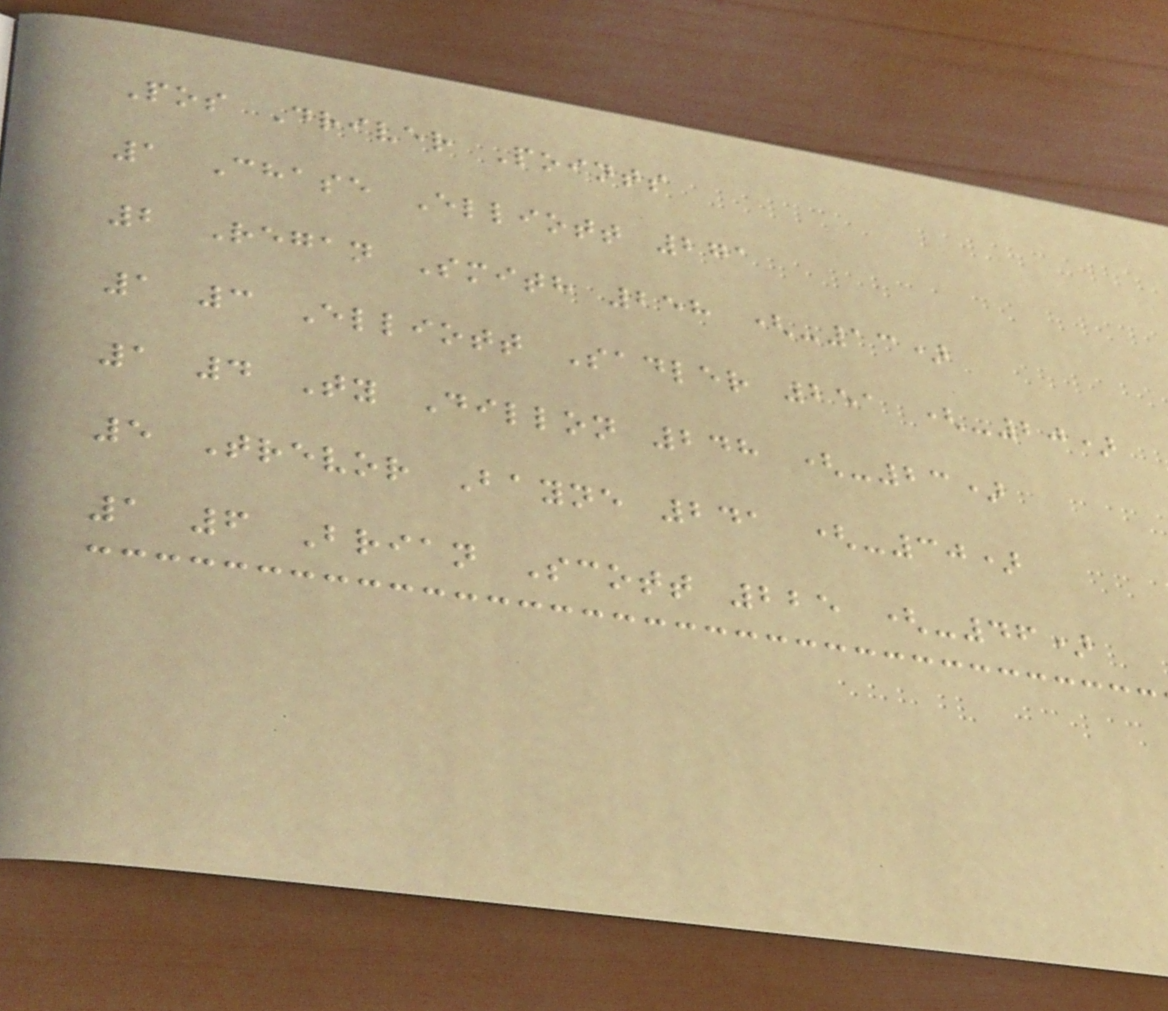Pos Driver Points
1 Chase Elliott 271
2 Regan Smith 258 (-13)
1 3 Elliott Sadler 251 (-20)
1 4 Ty Dillon 248 (-23)
5 Trevor Bayne 241 (-30)
1 6 Brian Scott 225 (-46)
